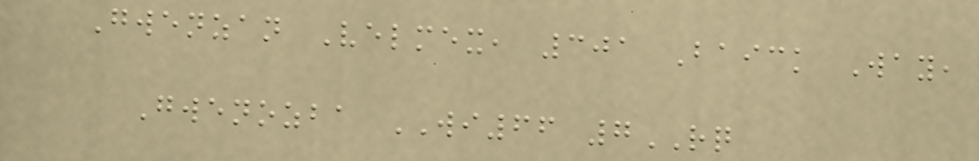Gwenzan Velmex, 301 Baick Way,
Gwenozba WI66 7RQ
